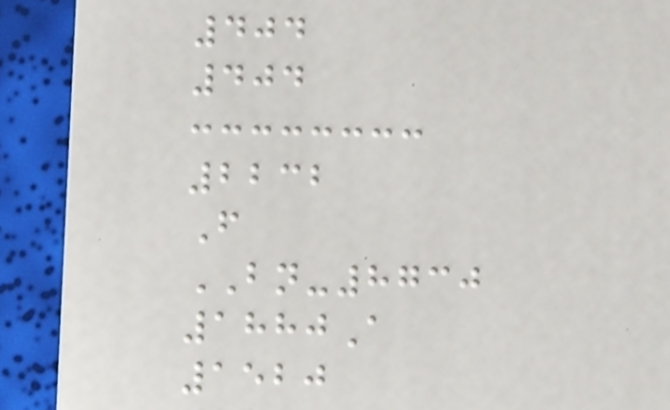404
404
2232
F
BN-8730
1880A
1520
